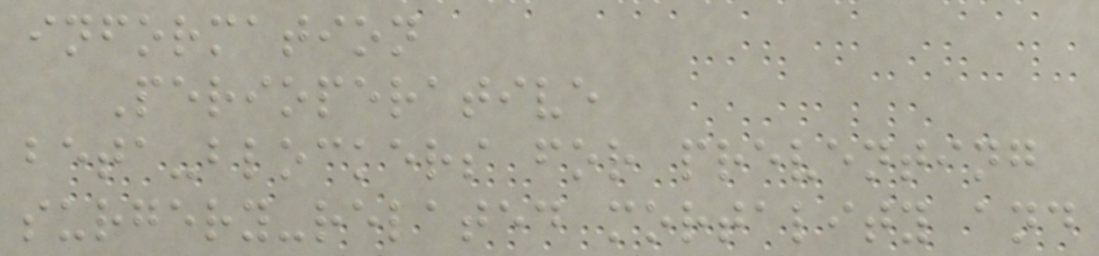information
Perioperative
beta-blockers for preventing
surgery-related mortality and
